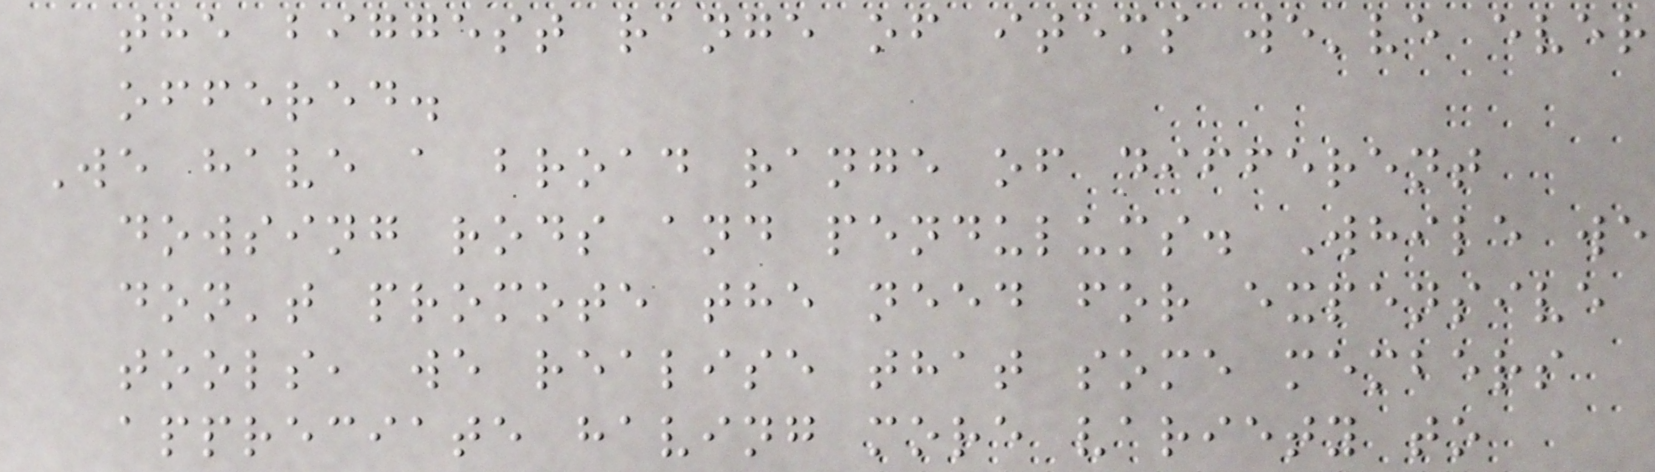the biggest range of items we've ever
offered.
We have a broad range of different
dowsing rods and pendulums. While we
don't promote the need for expensive
tools, we realise that some members
appreciate having more variety to
